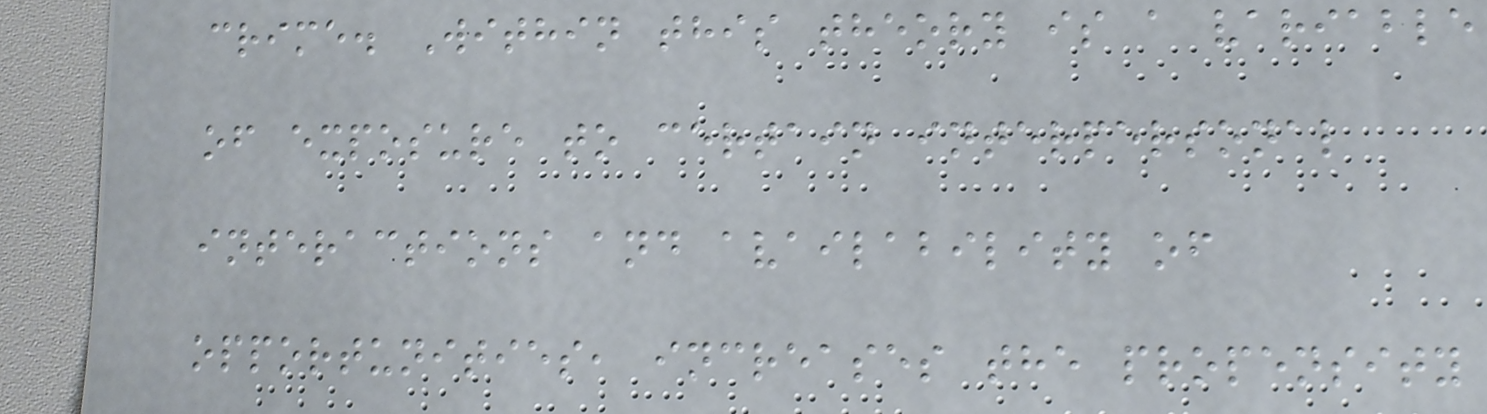crime. Within this theory is a variable
of exposure to certain interpersonal
interactions and availability of
opportunities, increases the propensity
